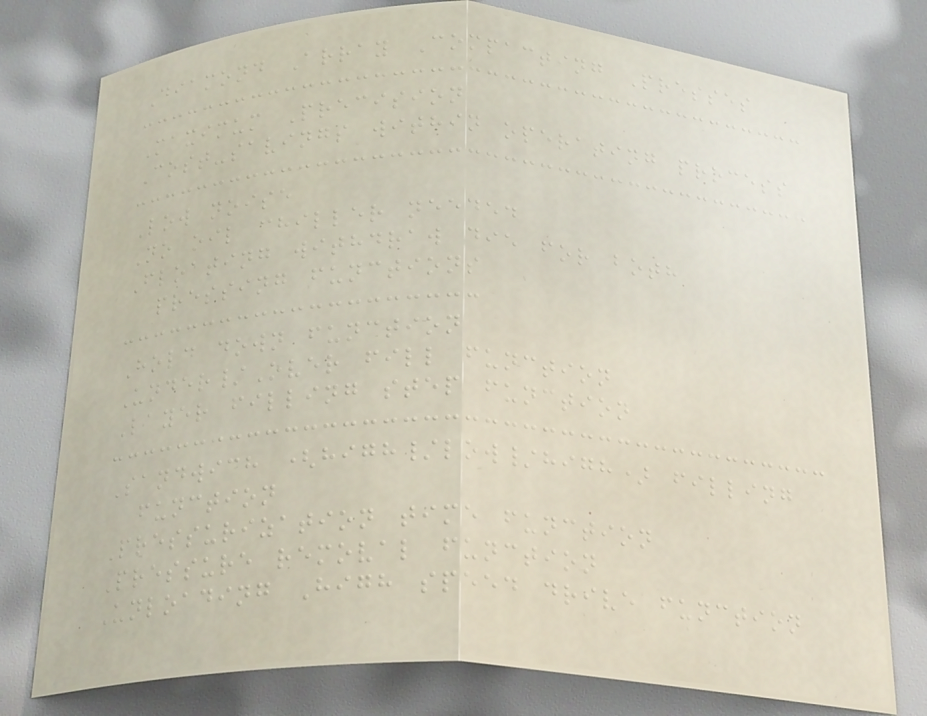Diamond Array Compacting Presses
Maximum Precision
Cost-savings within operating process
Low noise
No oil chiller needed
Floating withdraw die for both
pressing functions
Hold down function
Under/Over fill function
Layer filling step function
Sandwich (high/low/high) filling
function
Pressurization time function
Pressure removal function
Unloading High speed drive function
